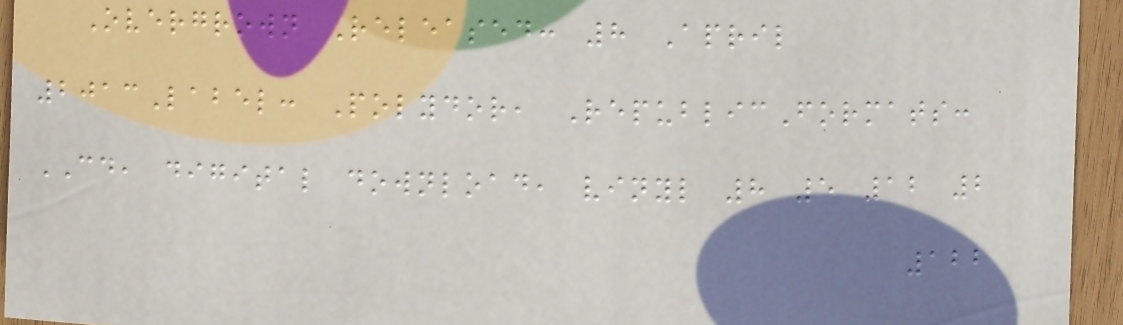Overgrown Released: 8 April
2013Label: Polydor, RepublicFormats:
CD, digital download, vinyl 8 5 12 2
122
